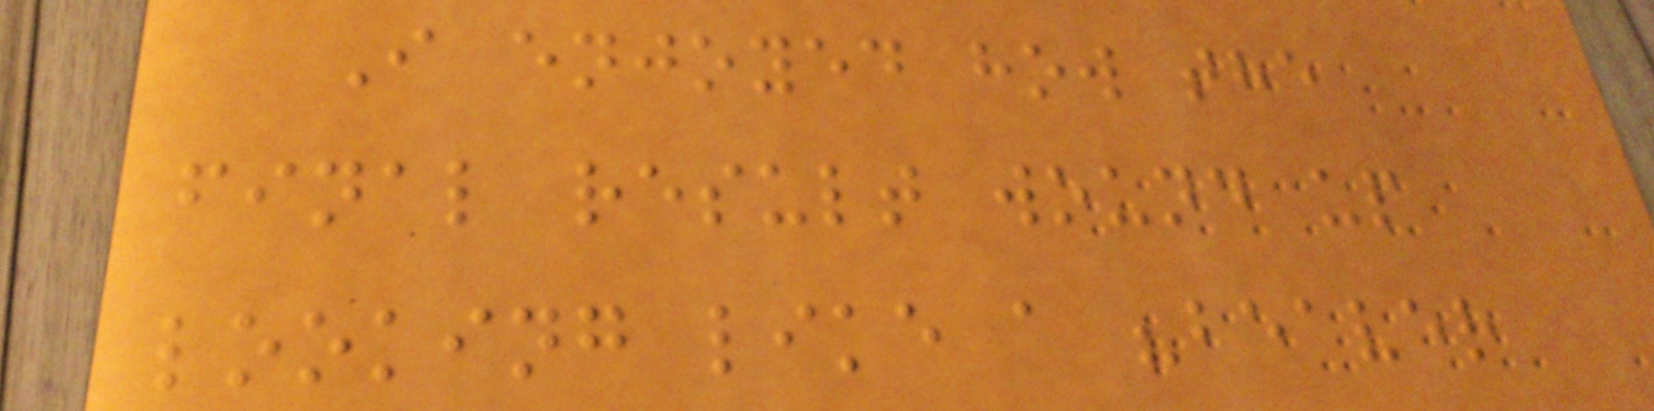I enjoyed how the
final result wound up
looking like a "beaver
